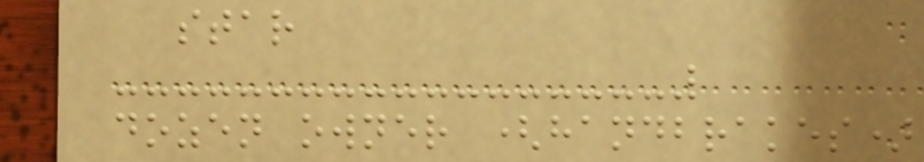star
dozen owner (handbrakes)
